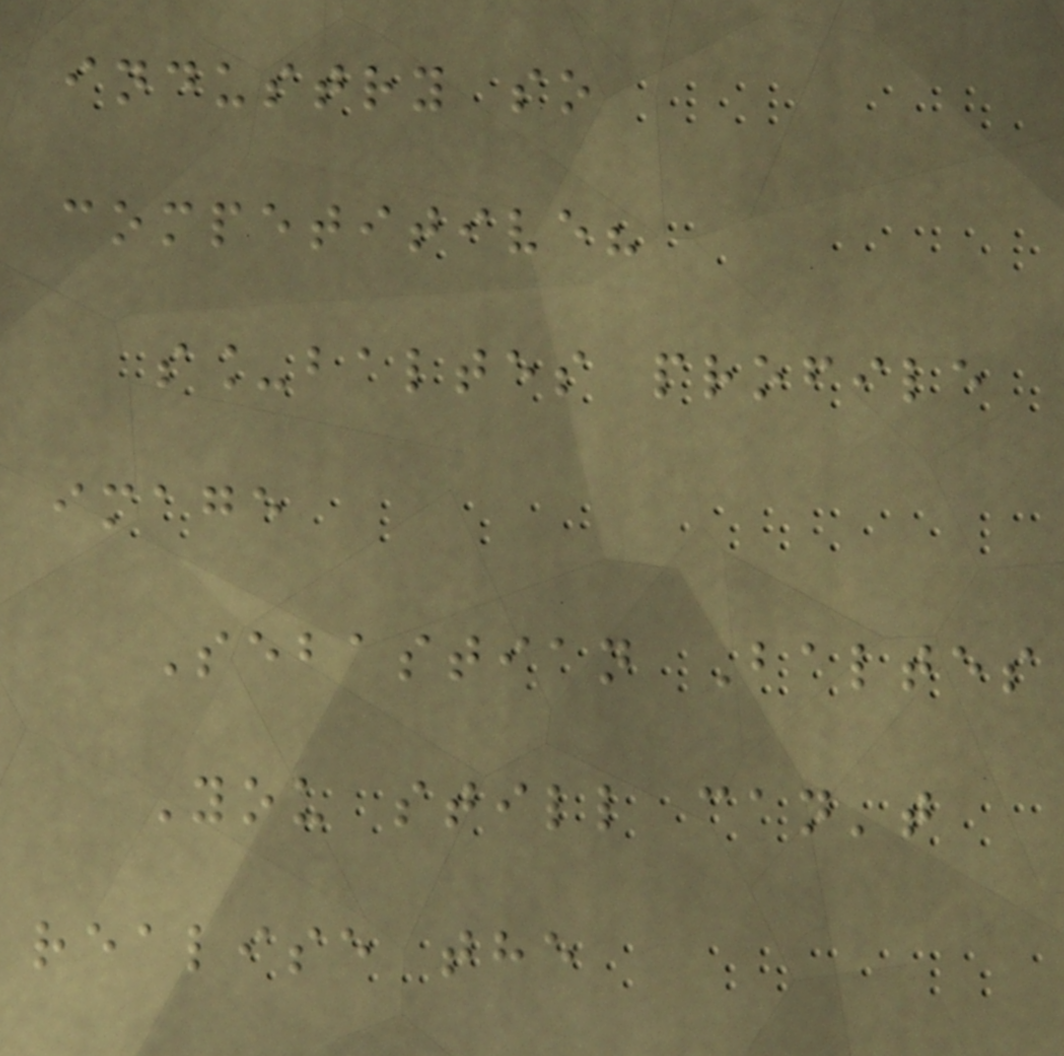industry so
competitive?
s_baltes profile
image
Sebastian Baltes
You still can't
realise the
